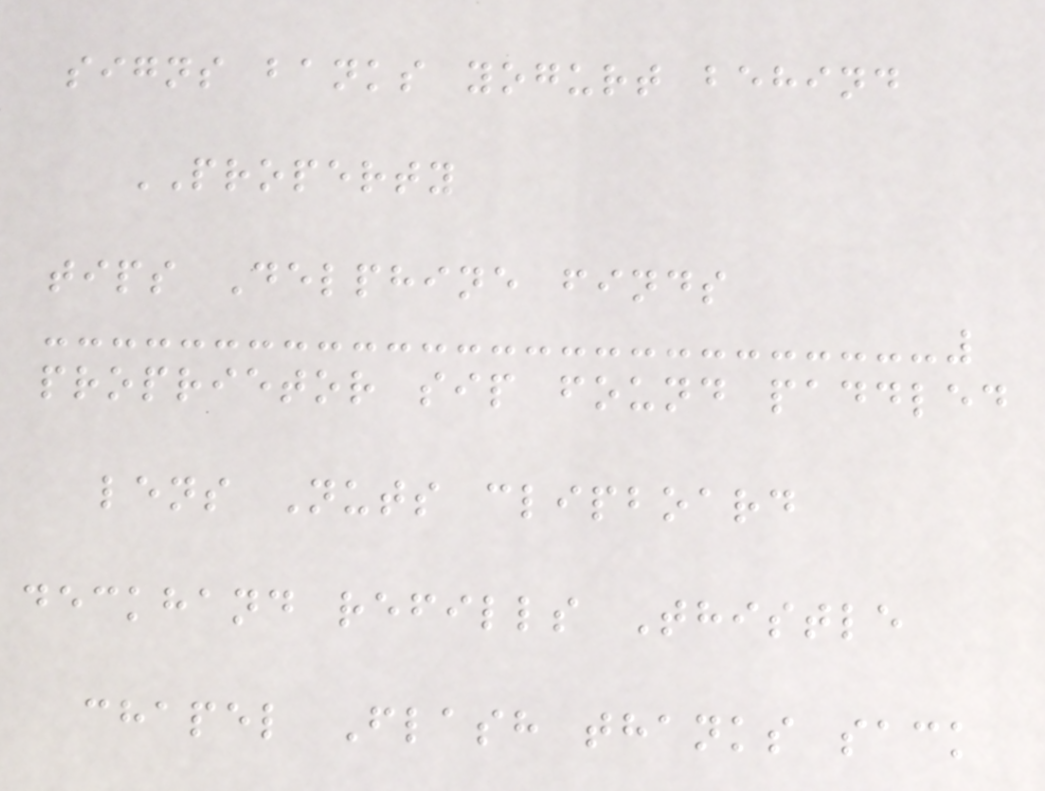signs banks yogurt behind
PROPERTY
tips Delphine finds
proprietor sip found paddled
lens Nuts clipboard
deckhand refills Thistle
chapel Flash thanks sack
